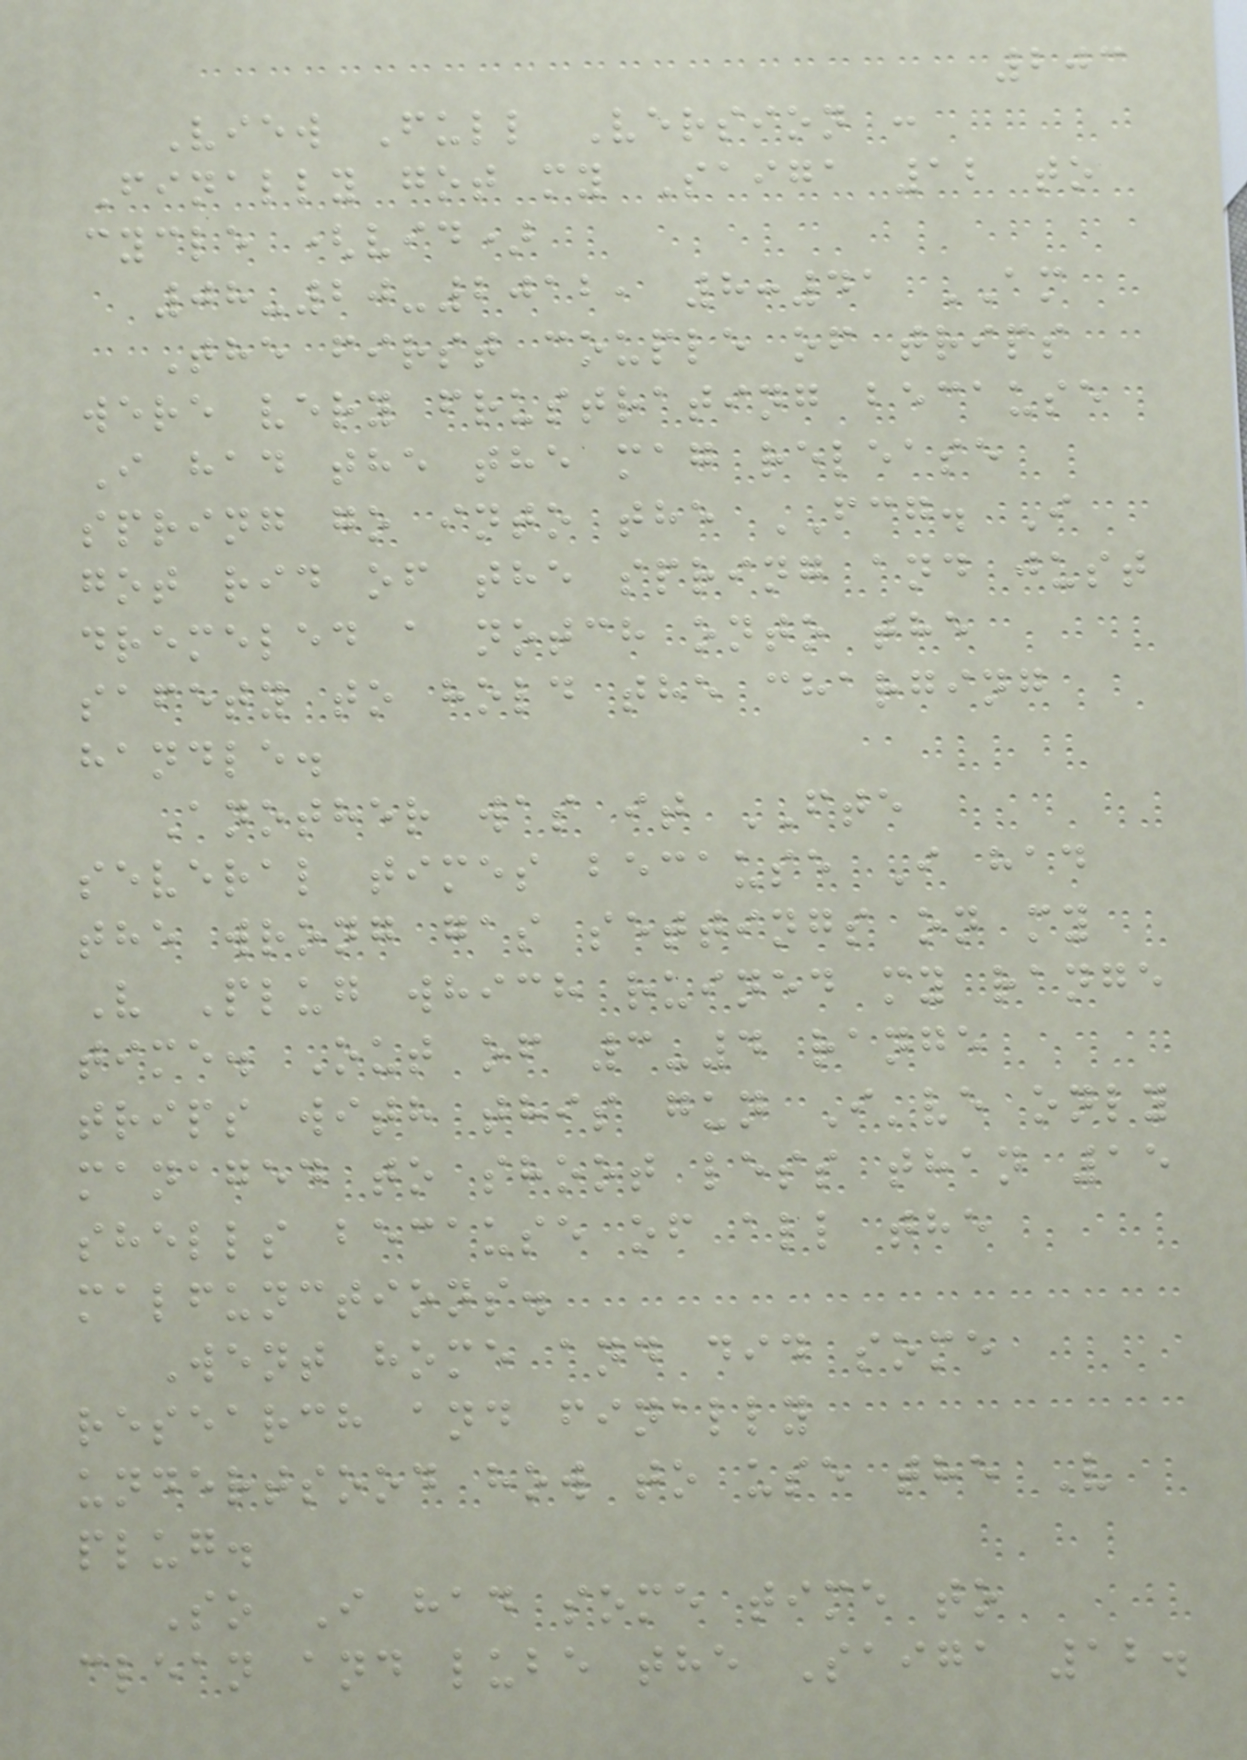203
View Full Version :
Finally got my Saiga 12 to
cycle (vid)
08-20-2012, 8:41 AM
The first couple of trips
were very frustrating because
I had the the mag release
spring go into the FCG. I
got rid of the spring and just
dremeled a notch onto the
safety to hold the charging
handle.
Another was it FTE
several times because I had
the wrong gas settings on my
V Plug which ruined my range
time. Out of 3-4 range
trips with this gun I've only
managed to shoot less than 15
shells because of all the
malfunctions.
Went home and did some
research and finally
undertsood how to use the V
plug.
So I had some time to
clean and lube the Saiga 12.
